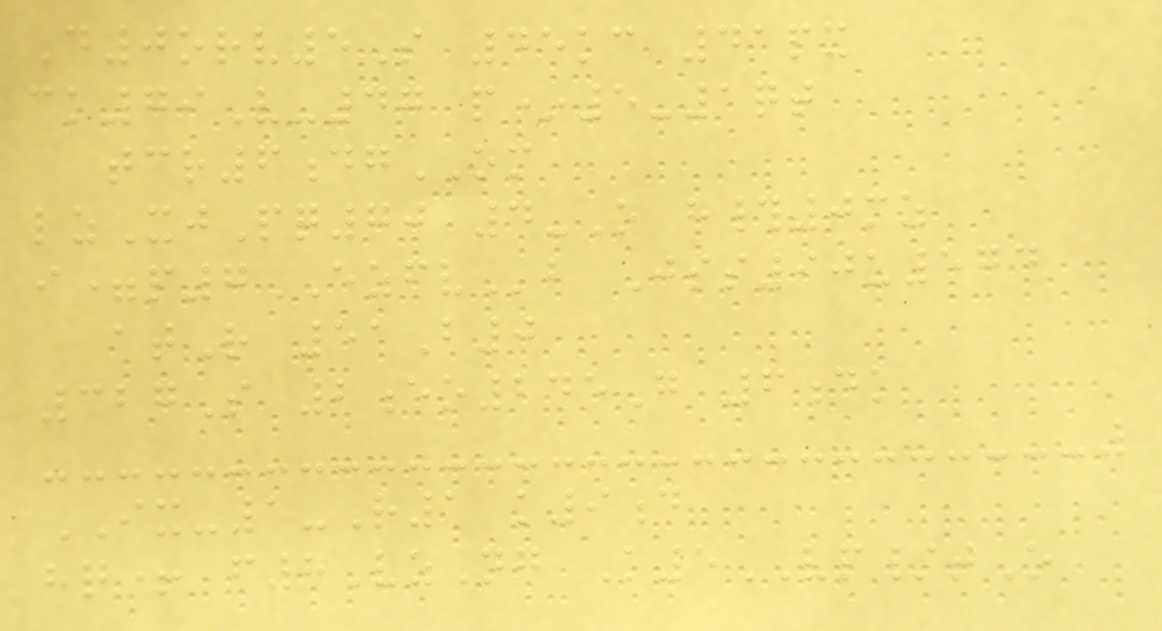D0orv5S 45kc 41px
ck79V-47 p*5-1qt
tcr6dgOM
lzXjPq70 4-O h#0mz
i=p7EZFVb Jss90u574
atR 51B0
327S 2eo245G 6dk
IX-1-R1 k9d
hq+ f8VzNg K5VP/tO
